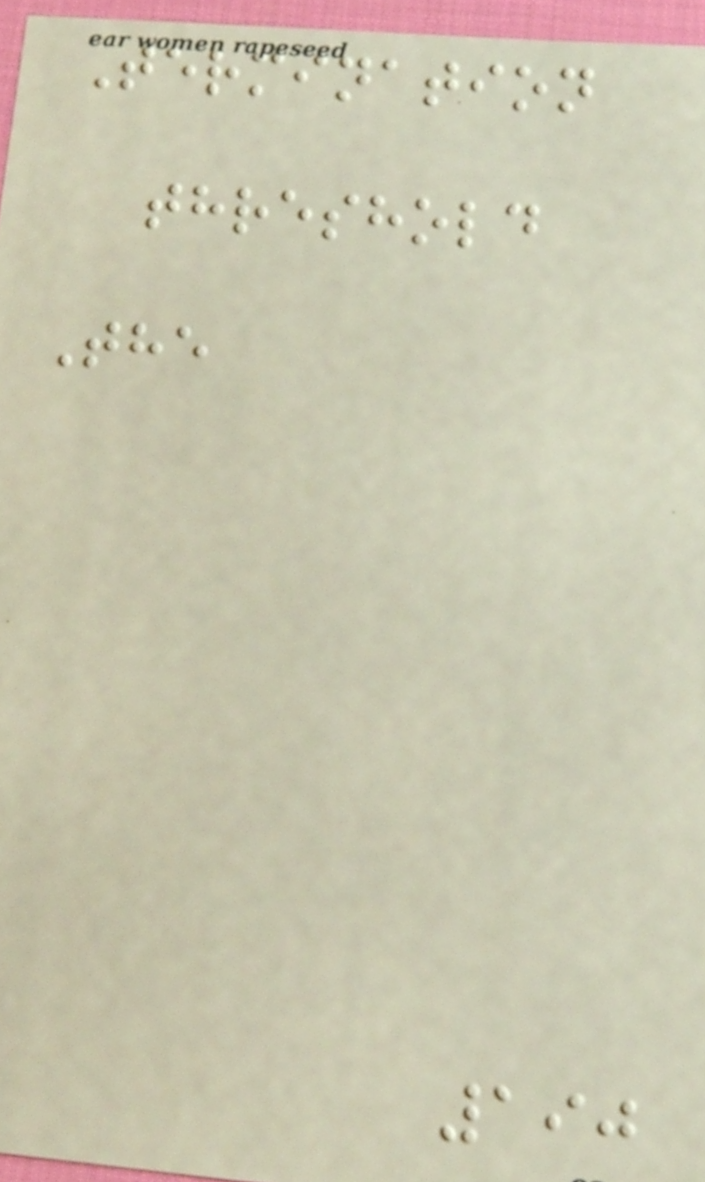Termination
threshold
The
190
